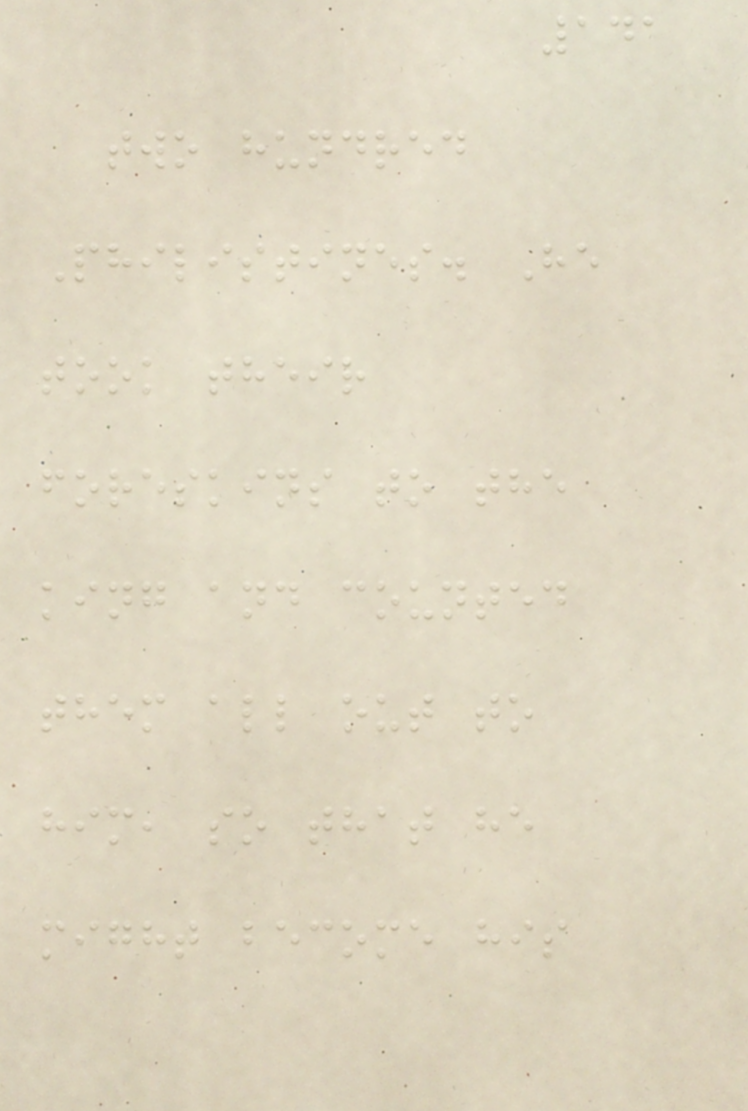141
two hundred
Philistines. He
took their
foreskins to the
king and counted
them all out to
him, so that he
might become his
